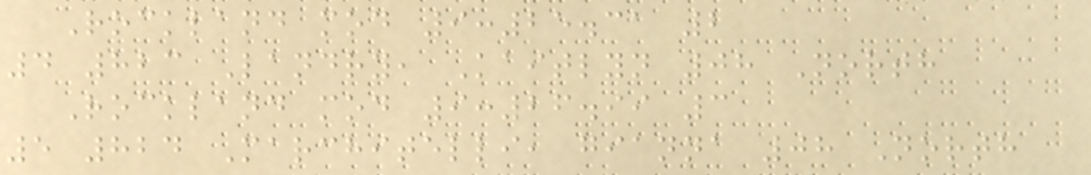Rockland mod 9:25.31 2
4 823 Landry, Kaitlyn 08 North
Rockland mod 9:26.99 3
5 824 Marchitelli, gianna 08 North
